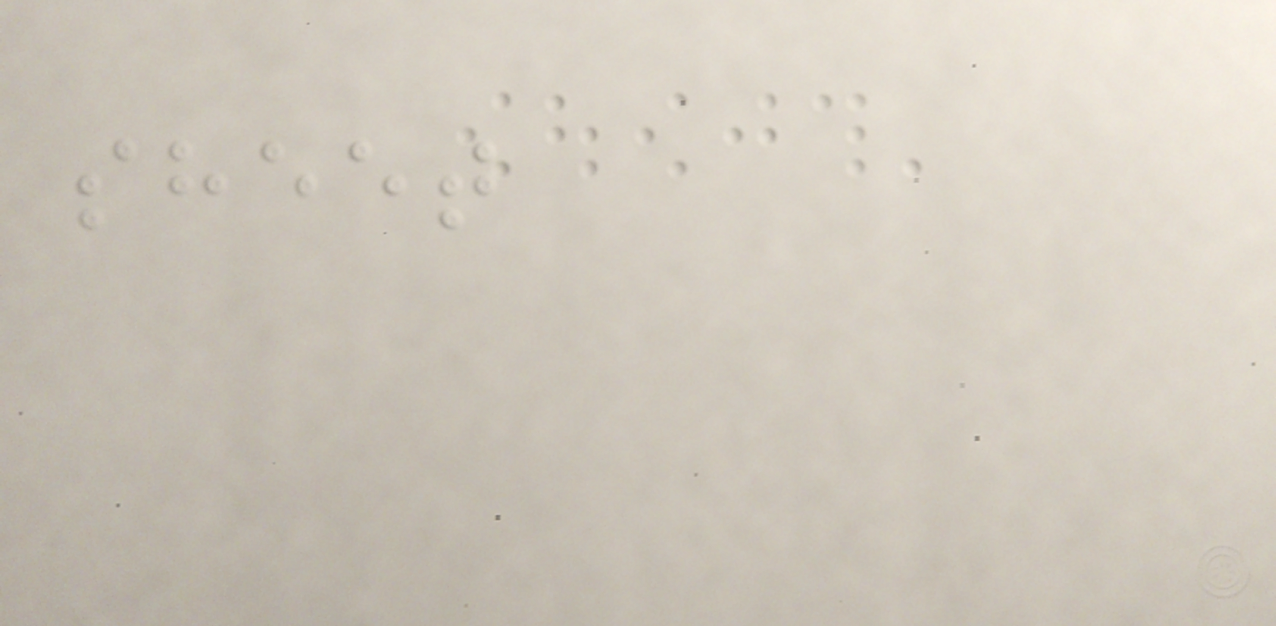sheet
